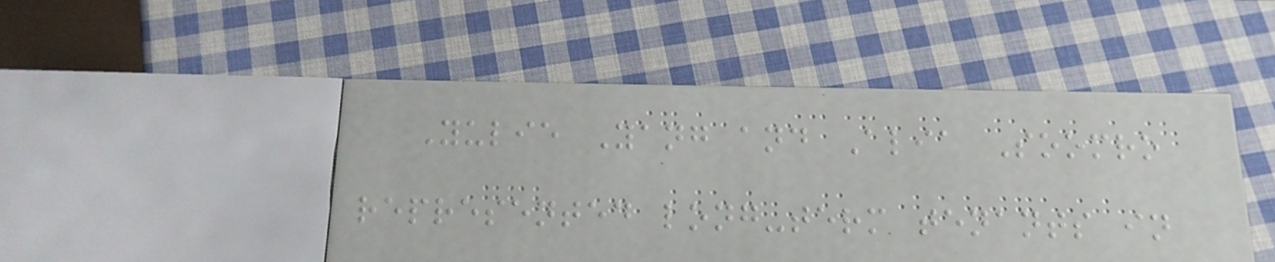Yulie Yang and Alia Soomro
represented long-term tenants in
